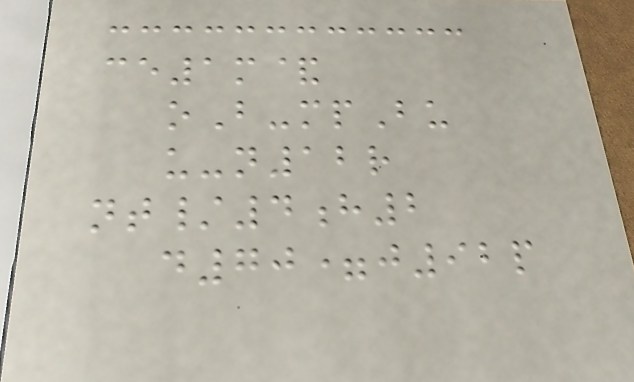ce1m&
oB-mpBu
u-n12r
nt/4h2
d70=j92p
